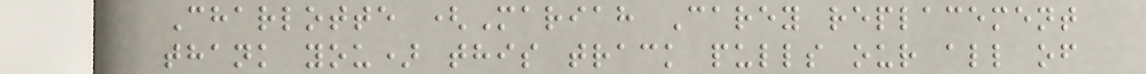Charlotte (Mariah Carey replacement
thank you) this track pulls our all of
